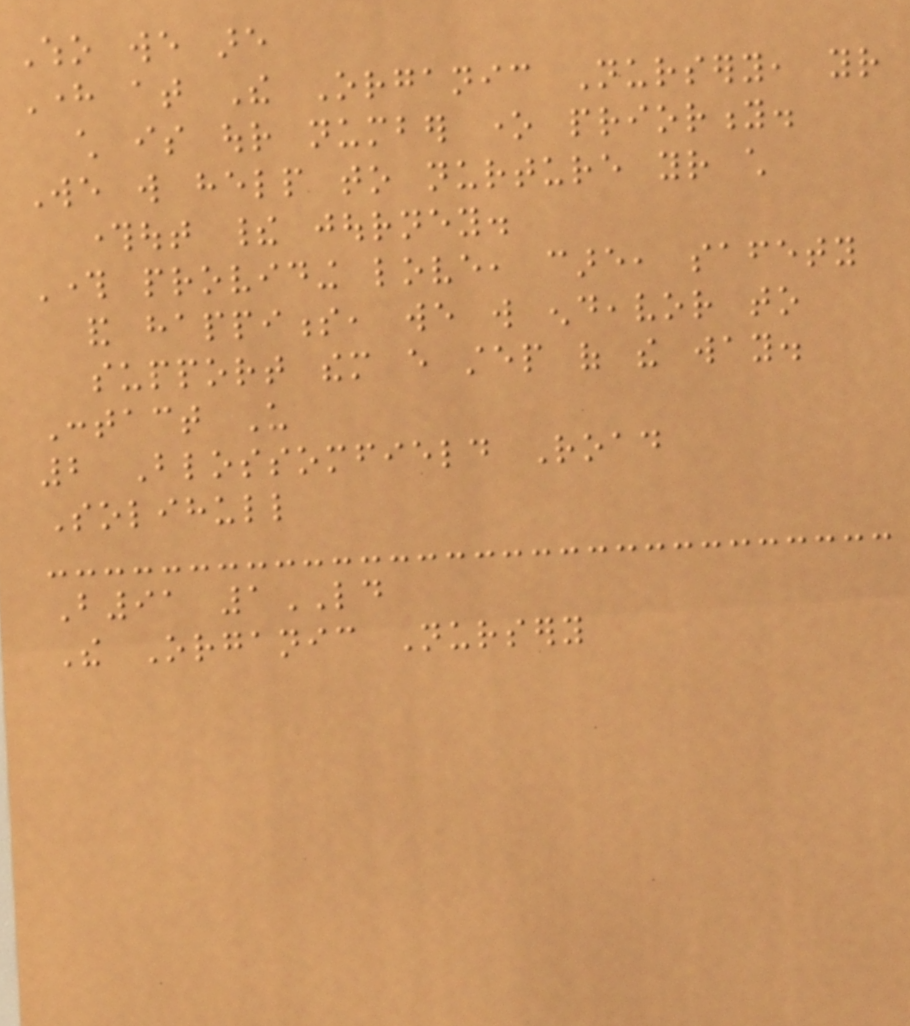Who we are
Here at The Organic Nursery, your
child is our number one priority.
We will help to nurture your child
throughout their journey.
Through providing love, care, safety
and happiness, we will endeavor to
support them every step of the way.
Contact Us
2 Blossomfield Road
Solihull
B91 1LD
The Organic Nursery
